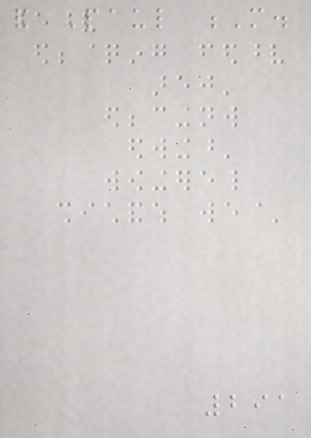and Paul M.
291
